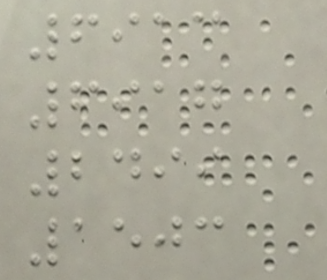6913
6917
2499
1503
